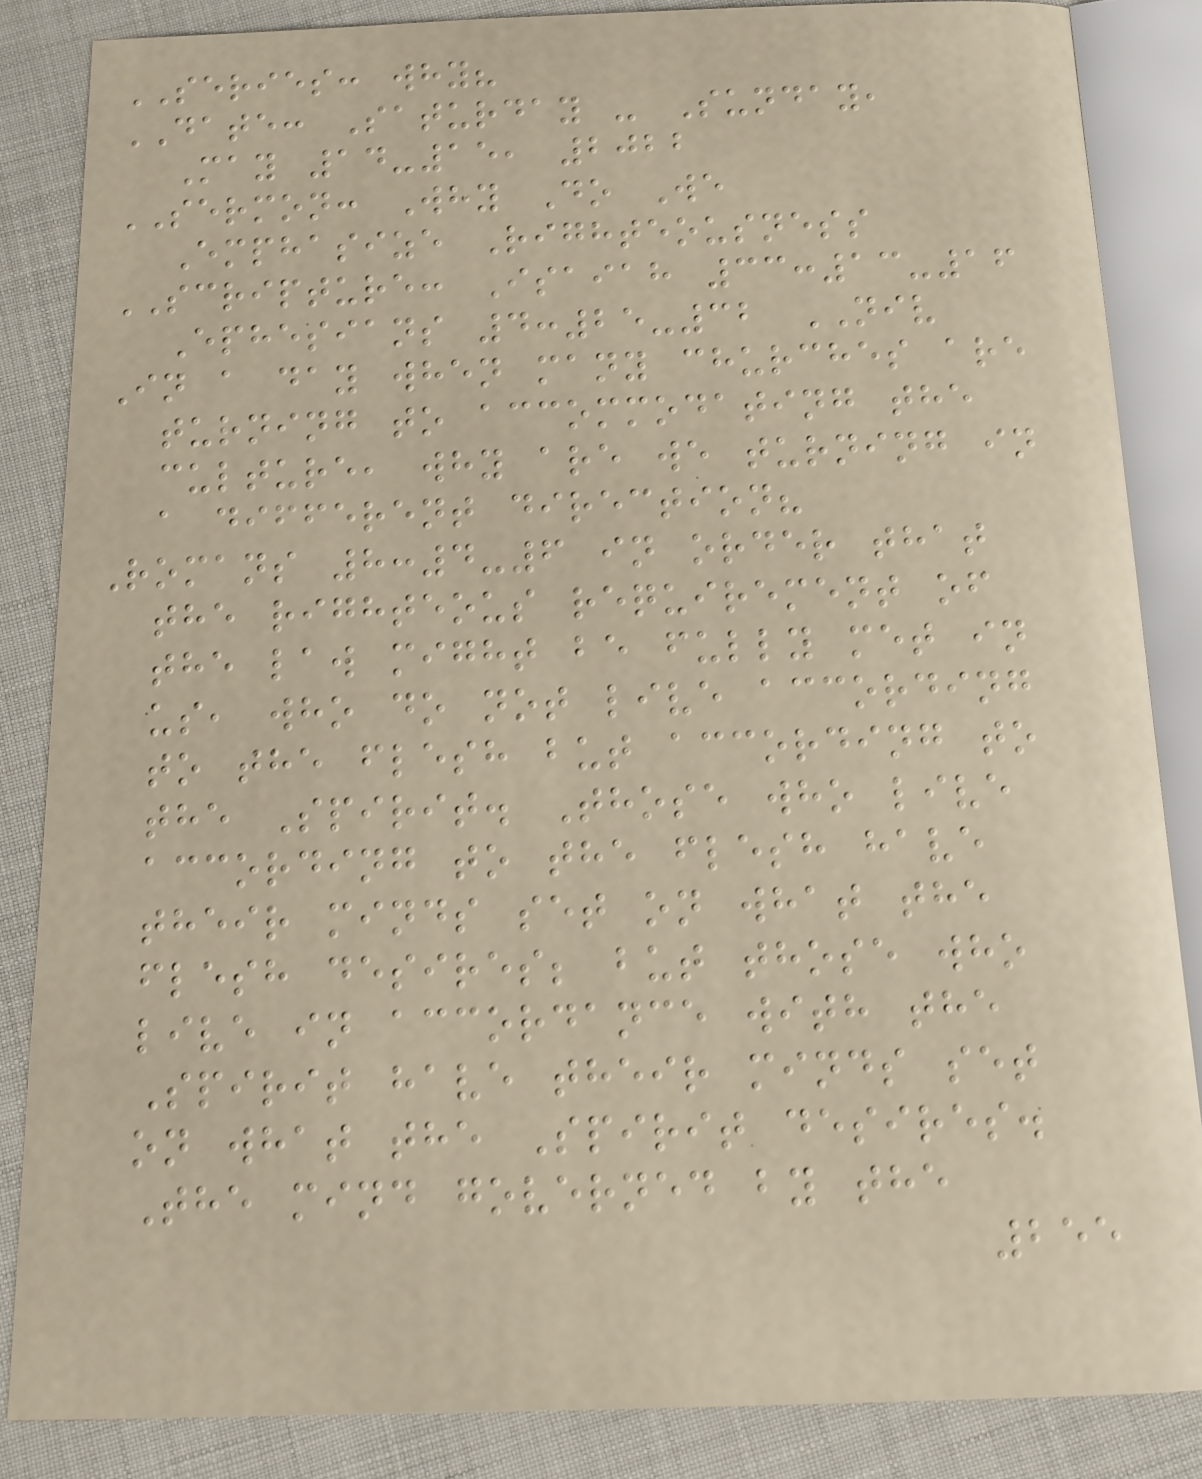SERIES: why?
DATE: Saturday - Sunday,
May 14-15, 2022
SERMON: Why Do We
Emphasize Righteousness
SCRIPTURE: Isaiah 33:13-16
Ephesians 4:25-32 NIV
In a day when many churches are
turning to accommodating the
culture, why are we turning in
a different direction?
Romans 8:4-6 in order that
the righteous requirement of
the law might be fully met in
us, who do not live according
to the flesh but according to
the Spirit. Those who live
according to the flesh have
their minds set on what the
flesh desires; but those who
live in accordance with the
Spirit have their minds set
on what the Spirit desires.
The mind governed by the
255
